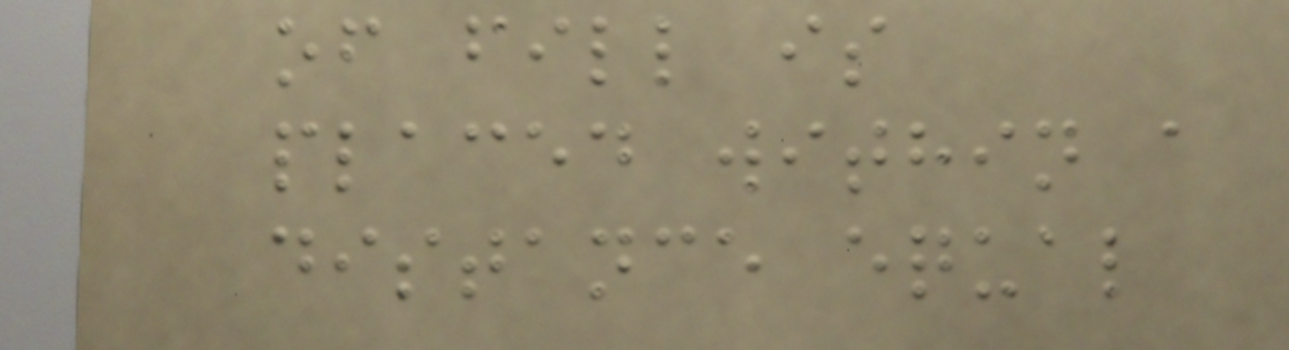of fill is
placed within a
distance equal
